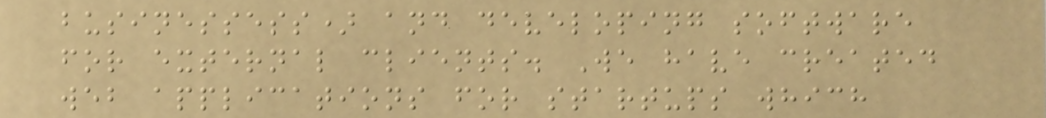businessess) and developing software
for external clients. We have created
web applications for startups which
